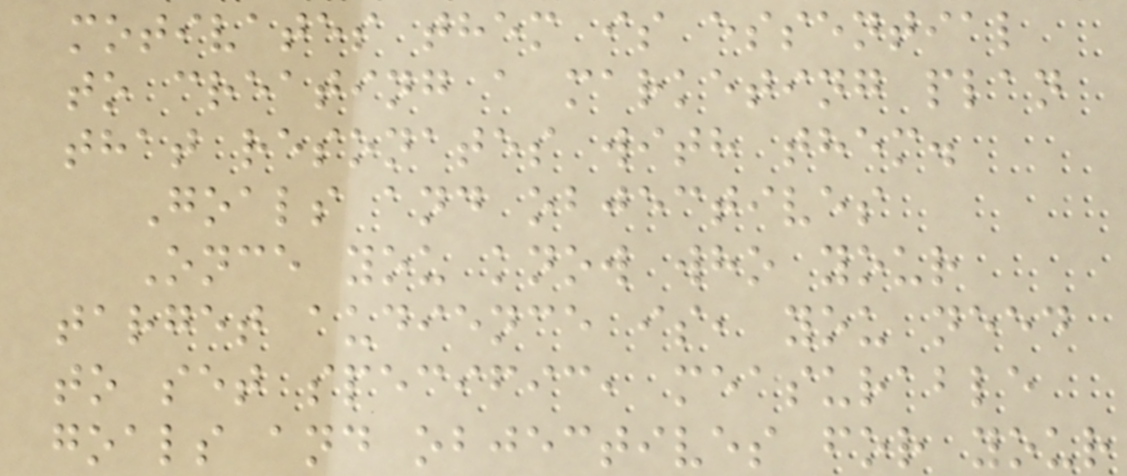motivates them is essential
to creating a marketing plan
that resonates with them.
Goals and objectives
Once you know who your
target audience is, you need
to set specific, measurable
goals and objectives for your
